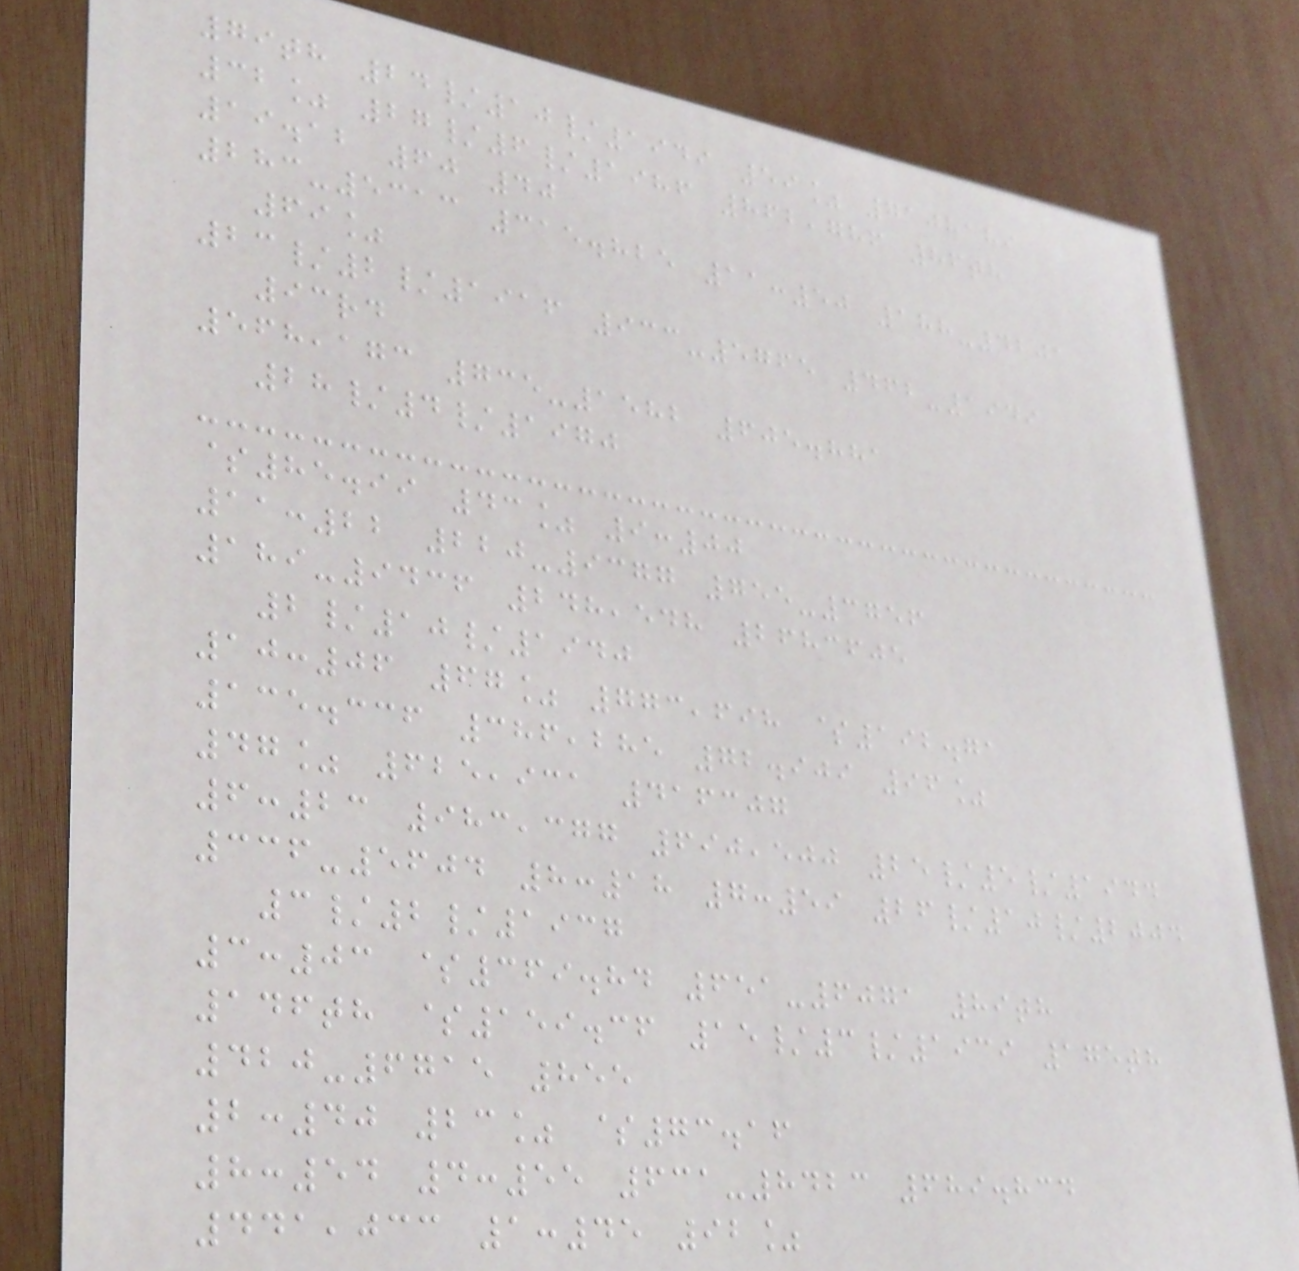79th 24/10/1949 59% 7108189
32% 27/6/1986 862,786 86th
19.12 60 40
283-5313 315.825 11:50 188-4201
69%
23/2/1916 933-5765 462-1949
93rd
568,173 735-1582 605.881
28/4/1970
$85.99 43% 9:00
11:22 220-9377 755-3756
189-9436 248,548 2683605
2/10/1940
10:06 67% 773,698 $192.71
135.336 386,285 72.909 96%
47% 625,931 416307
6:23 983,377 690,500 25/5/1944
336-5604 8:18 7:59 26/10/2004
3/2/1937
3:03 $369.84 651-6071 89th
146th $159.36 15/3/1939 175th
420-6715 855
2:40 23% $73.16
8:54 4:55 631-8423 689.834
441,033 1:45 92%
